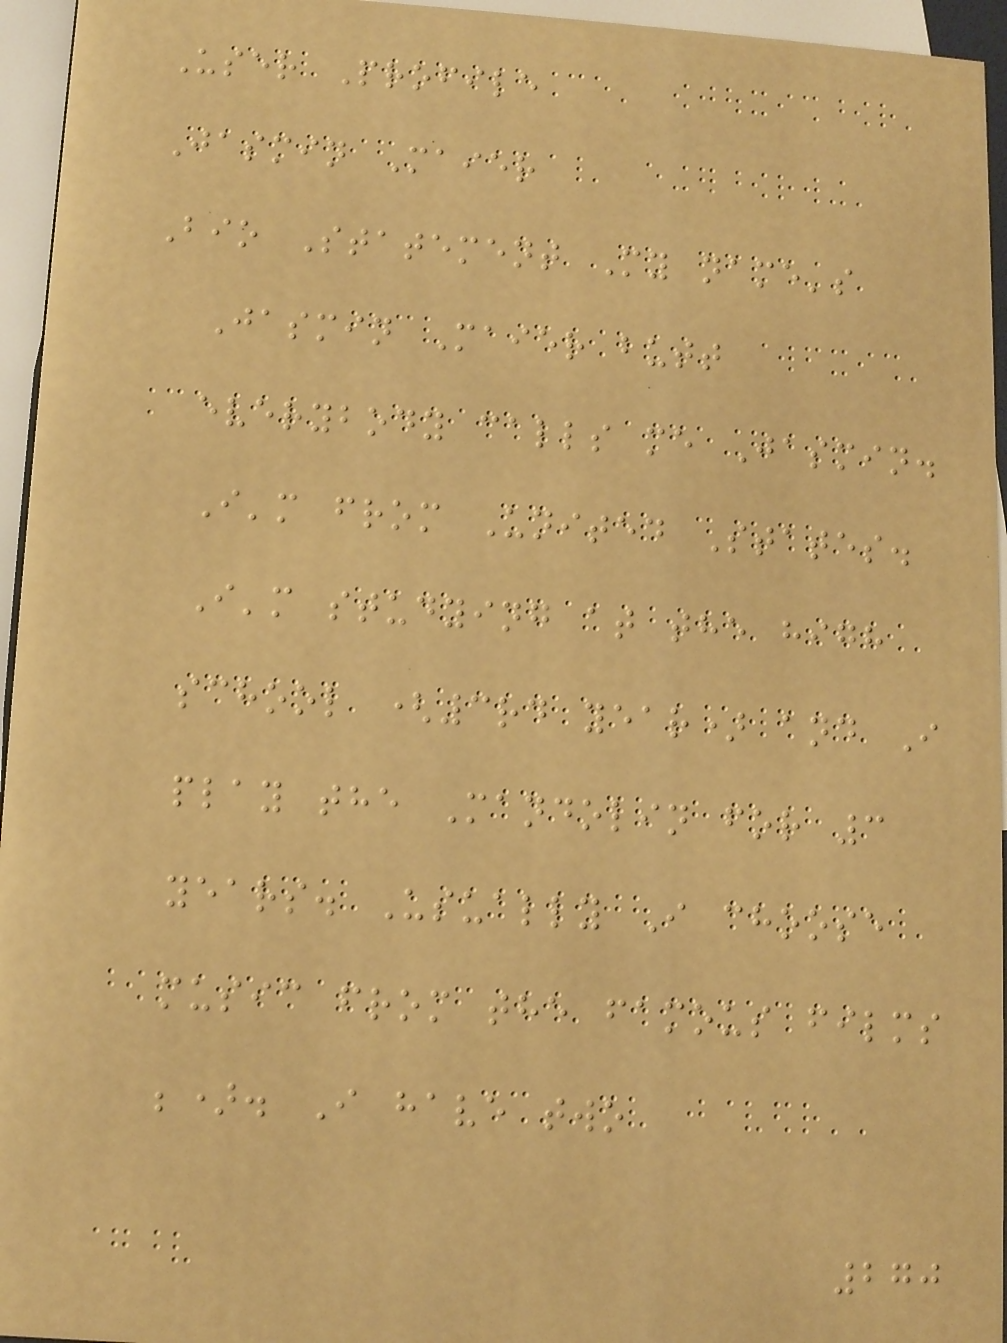User Profile
Jasmin Maier
Bio Statement My name's
Jasmin Maier butt
everybody calls me Jasmin.
I'm from United States.
I'm studying at the high
school (3rd year) and I
play the Mandolin for 3
years. Usually I choose
music from the famous films
;). I have two
270
